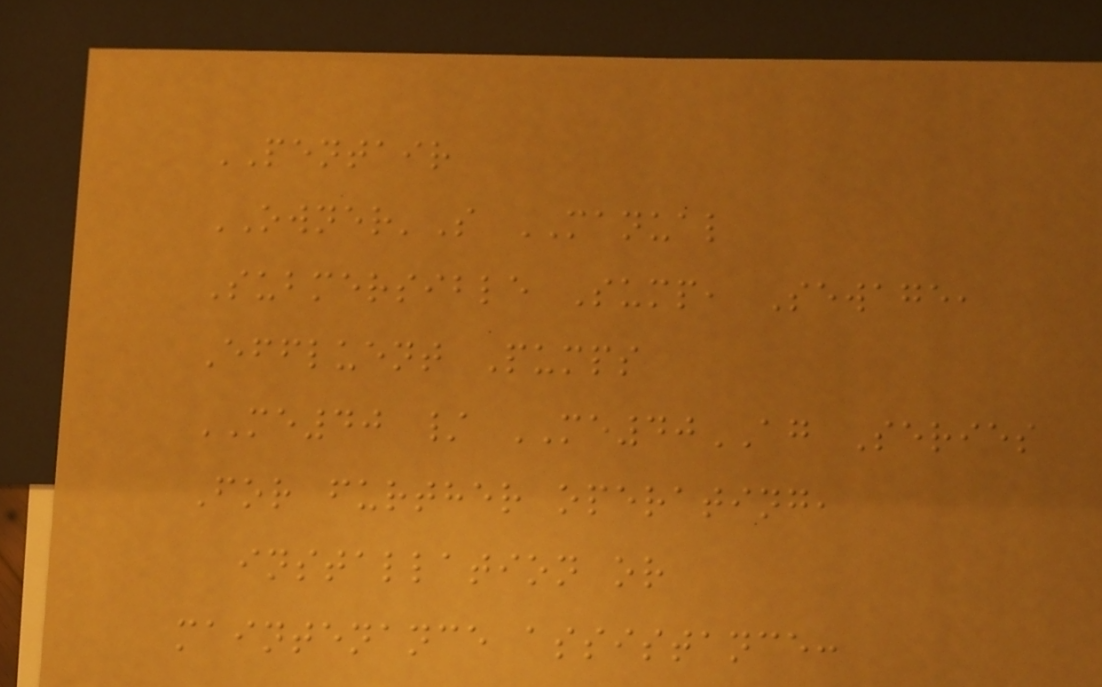PENTAIR
OWNER'S MANUAL
Submersible Sump, Sewage,
Effluent Pumps
ME40 / ME40AG Series
For further operating,
installation or
maintenance assistance:
